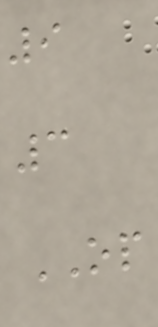9
3
OP
